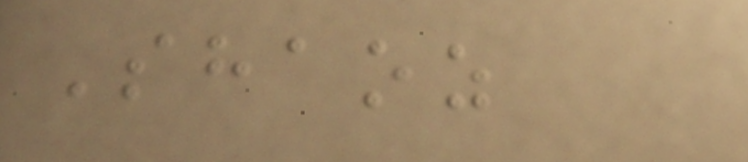Shaoz
